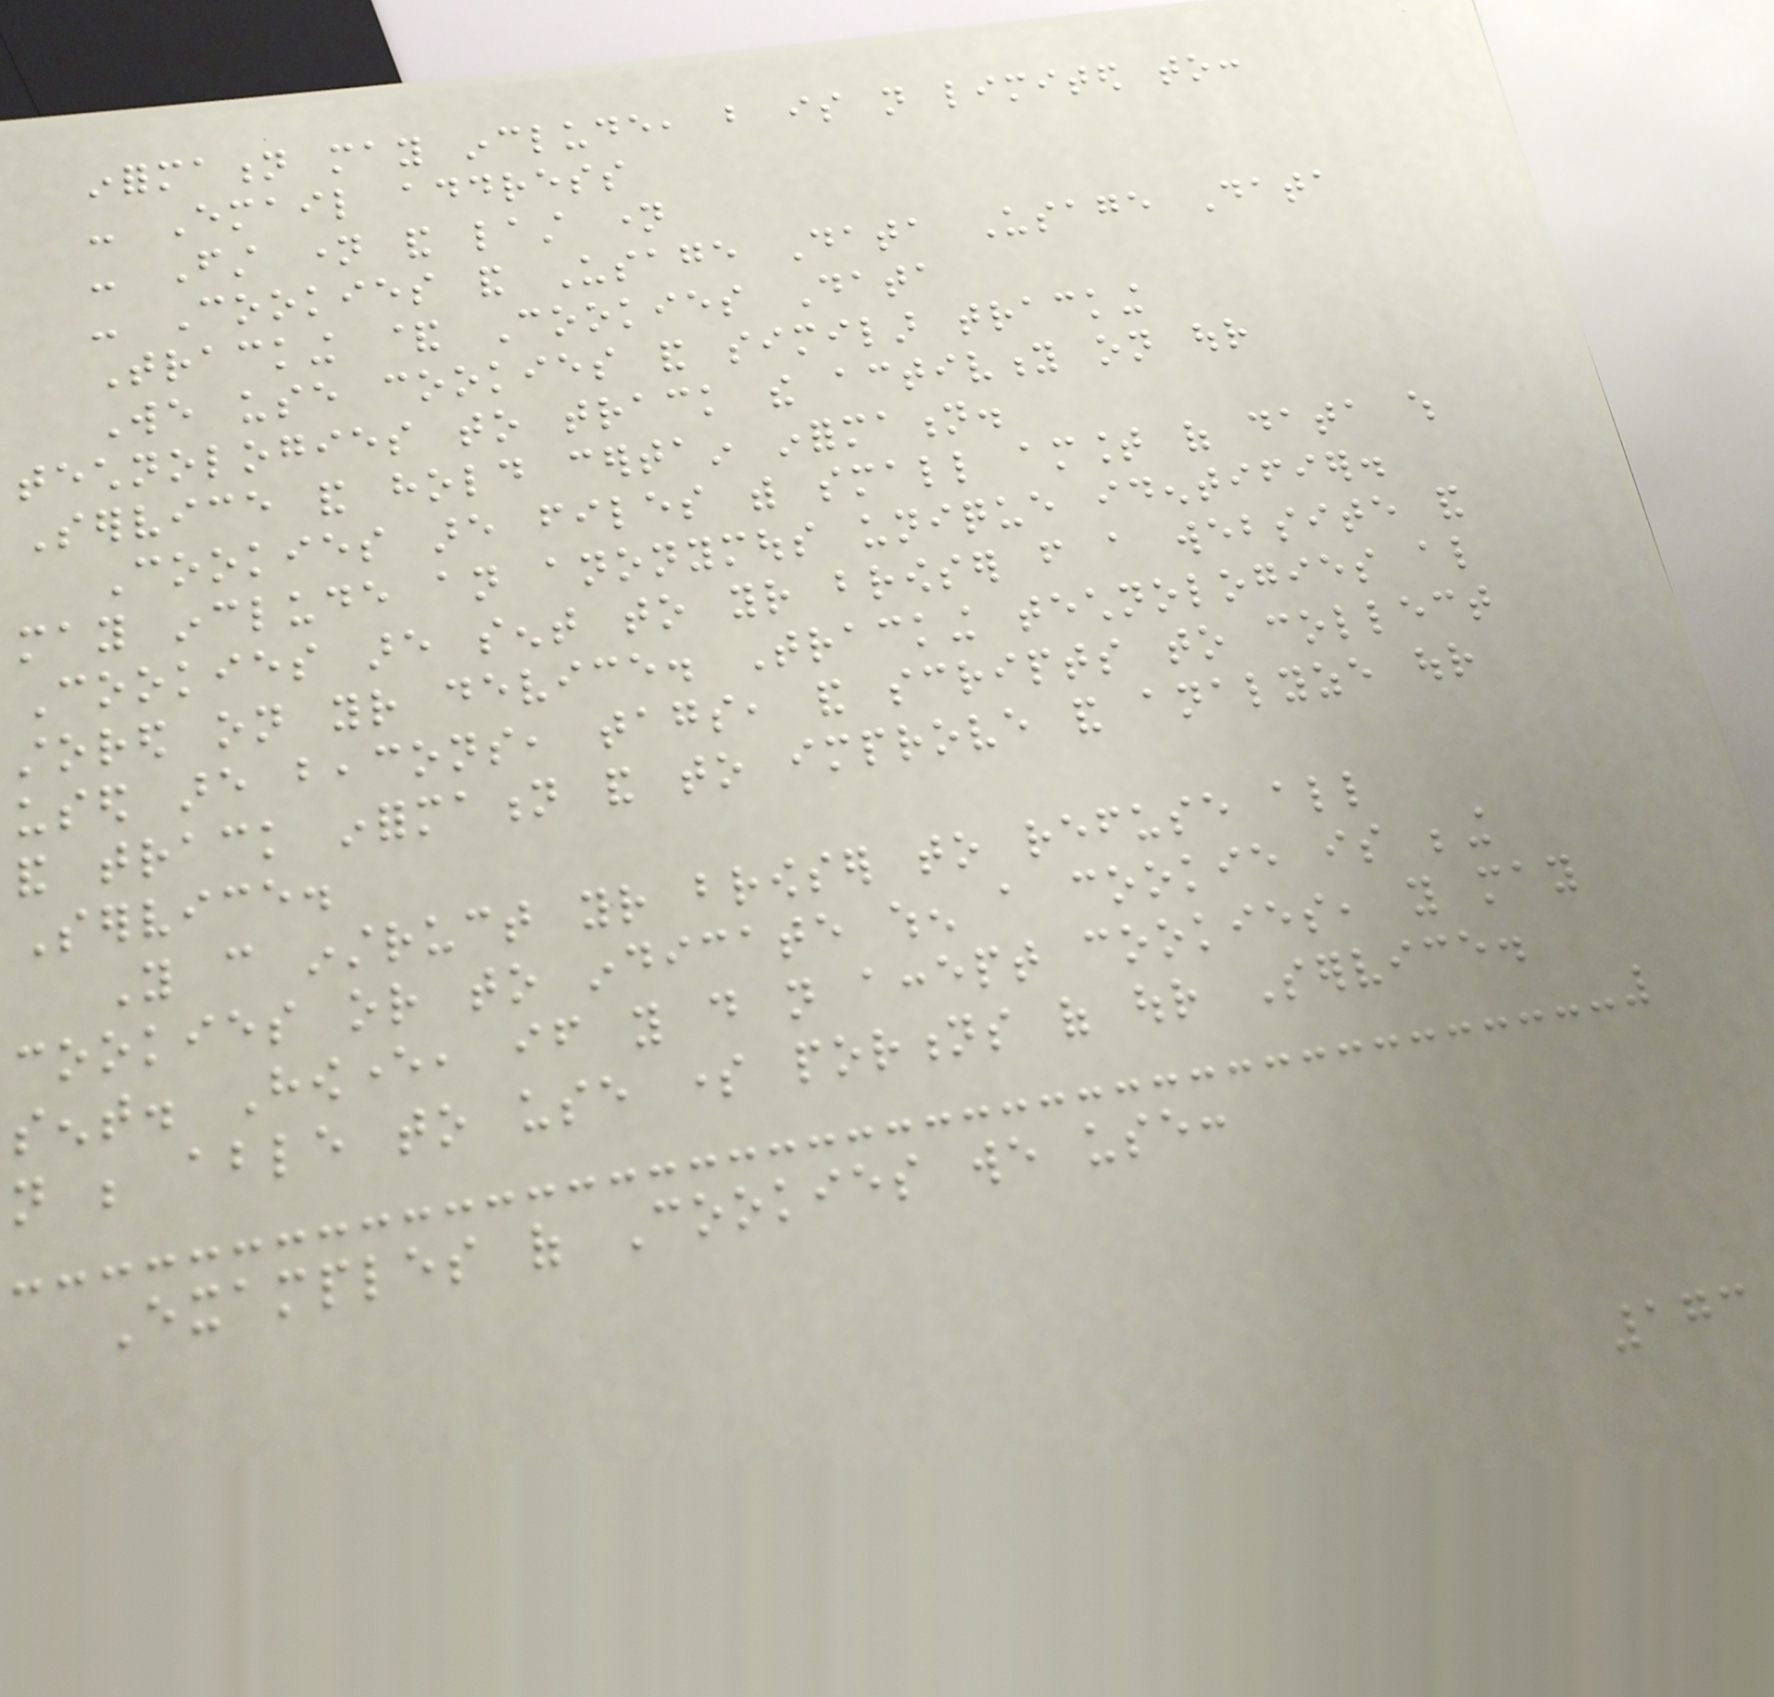information may include, but is not limited to:
- Email address
- First name and last name
- Cookies and Usage Data Usage Data
Tracking & Cookies Data
We use cookies and similar tracking
technologies to track the activity on our
Service and hold certain information.
Cookies are files with small amount of data which
may include an anonymous unique identifier.
Cookies are sent to your browser from a website and
stored on your device. Tracking technologies also
used are beacons, tags, and scripts to collect
and track information and to improve and analyze our
Service.
You can instruct your browser to refuse all
cookies or to indicate when a cookie is being
sent. However, if you do not accept cookies, you may
not be able to use some portions of our Service.
Examples of Cookies we use:
173
